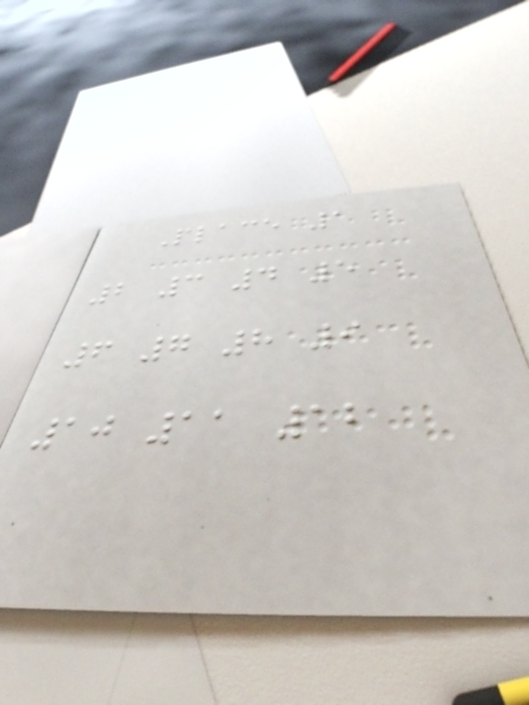Place 1
2 3 4 5
6 7 8 9
10 11 12
